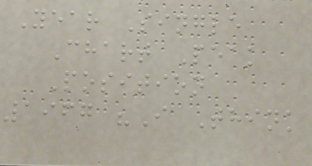Year Single
Chart Peak
Position
1967 "I Think
